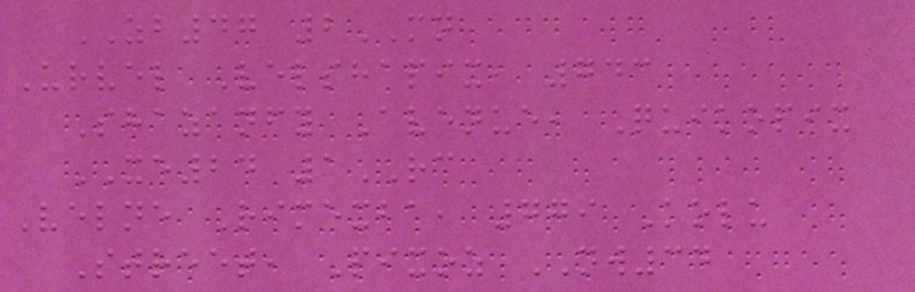ZB47 2MN
Urvel Velshapix, 743
Shazanfy Avenue, Quikopix
XE24 1RC
Velne Rimexba, 779 Kolu
Street, Pixoz NW34
